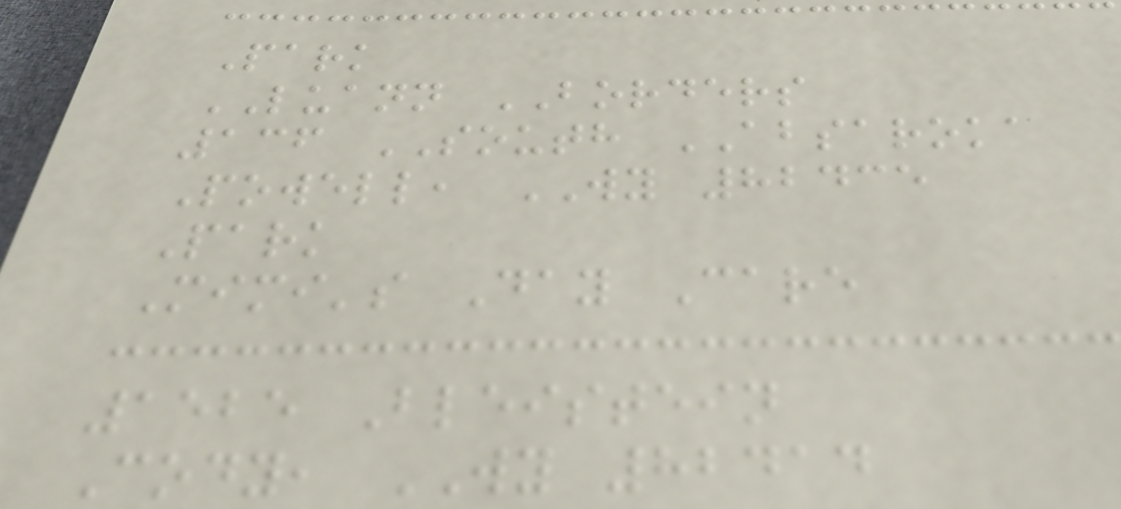Park
LUANN BORDERS
136 SOUTH ABSAROKA
Powell, WY 82435
Park
Mimi's Day Care
1525 Bleistein
Cody, WY 82414
